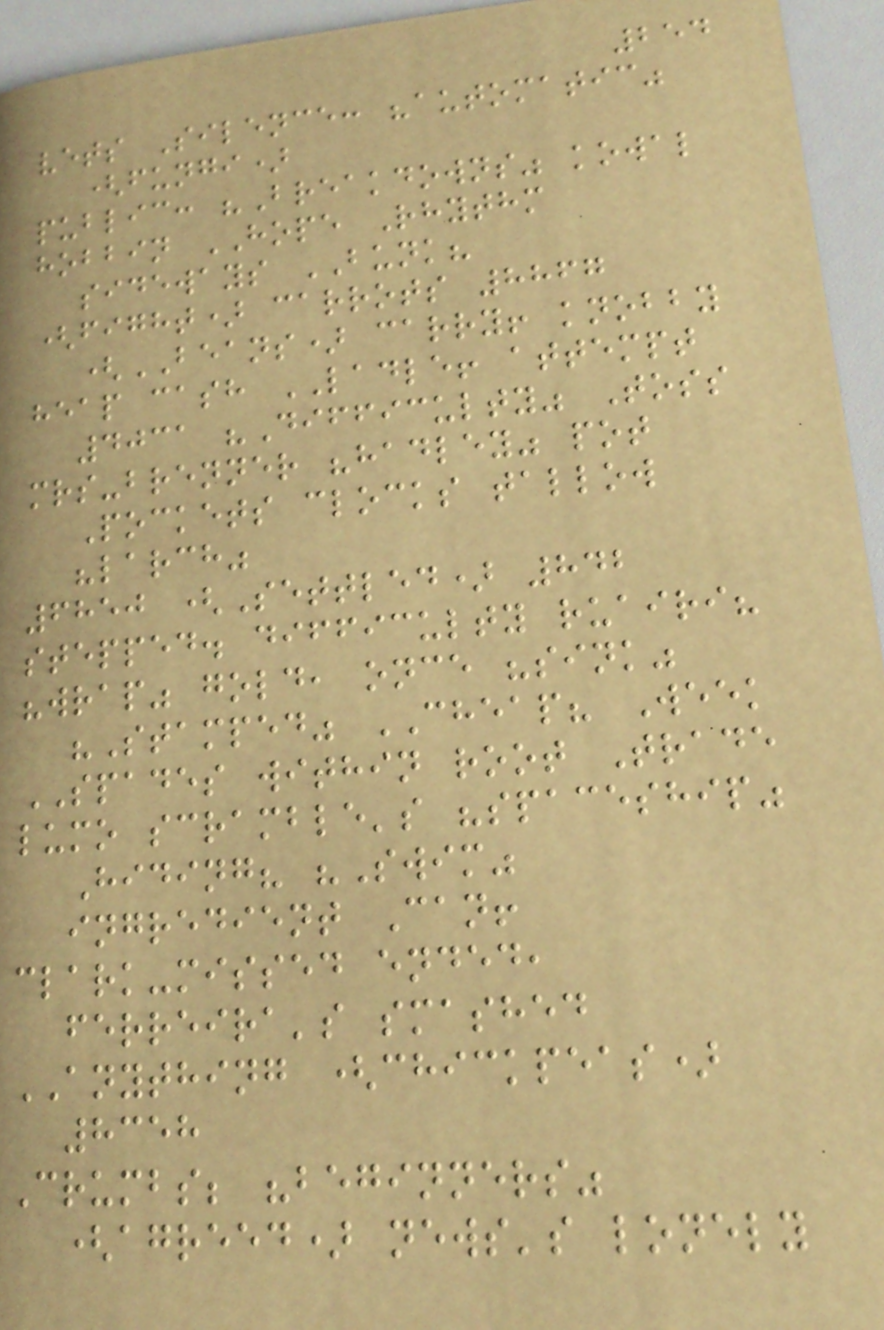254
vets Silence: "automatic"
(fungi)
public: "Breakdowns" kowal
hobbin HOPE Rhythm
sideways BUNK?
(fight) carrots 8867
(BEANS) carry! knobby
heap cash LADLE! attempt
4031 "Difficulty" Toss
mrs-brenner "hadley" pot
Pockets clocks tallow
"larch"
6850 (Settled) 842
stepped. difficulty ruairi?
"wrap" gold, once "sink"
"Stamped" CHEAP? Week
SPADES within root Trade
lumo scramble's "spaceship"
Hiding? "Swim"
ingredient Can!
clark-missed ended,
ferreira's smashed
ANYTHING (chickpeas)
8358
Crumbs; "beginners"
(agreed) news's lonely
